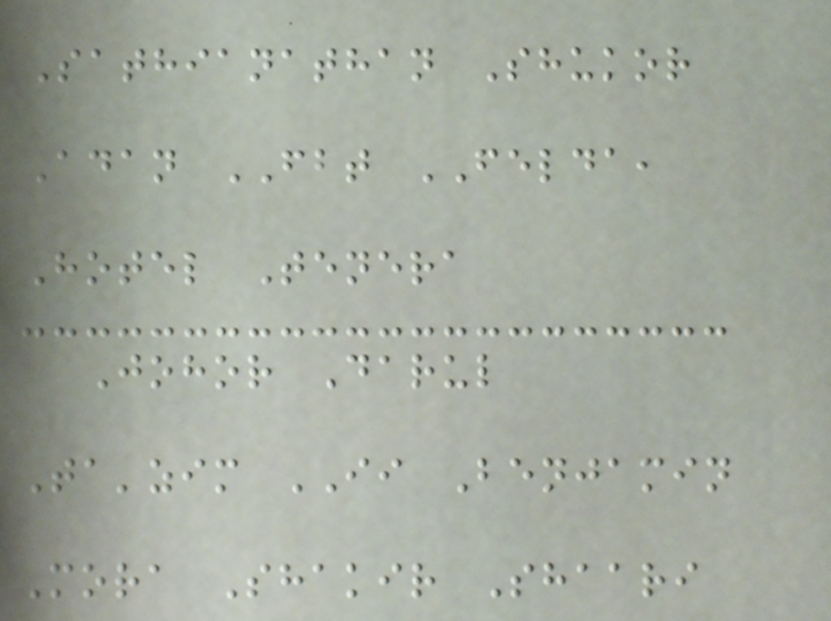Sathianathan Shukor
Adan FBT FELDA,
Hotel Tenera
Johor Darul
Ta'zim II Benjamin
Mora Shakir Shaari
